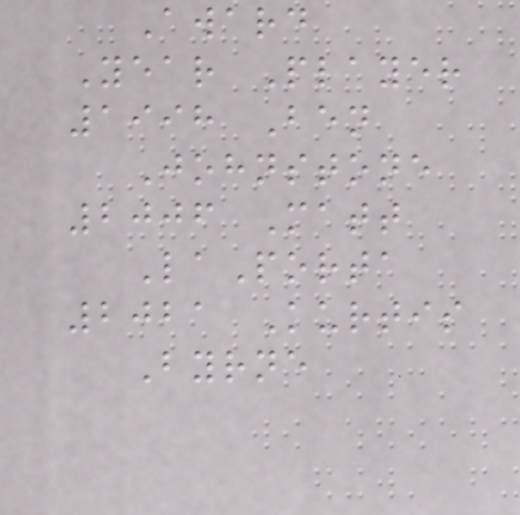Award
Year Player
1998 Ben
Johnstone
2006 Matt
LaPorta
2021 Kurtis
Byrne
